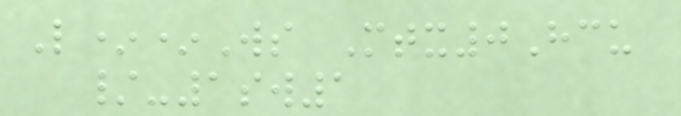L**Ws Mtx0Hcu
/-1sw1
